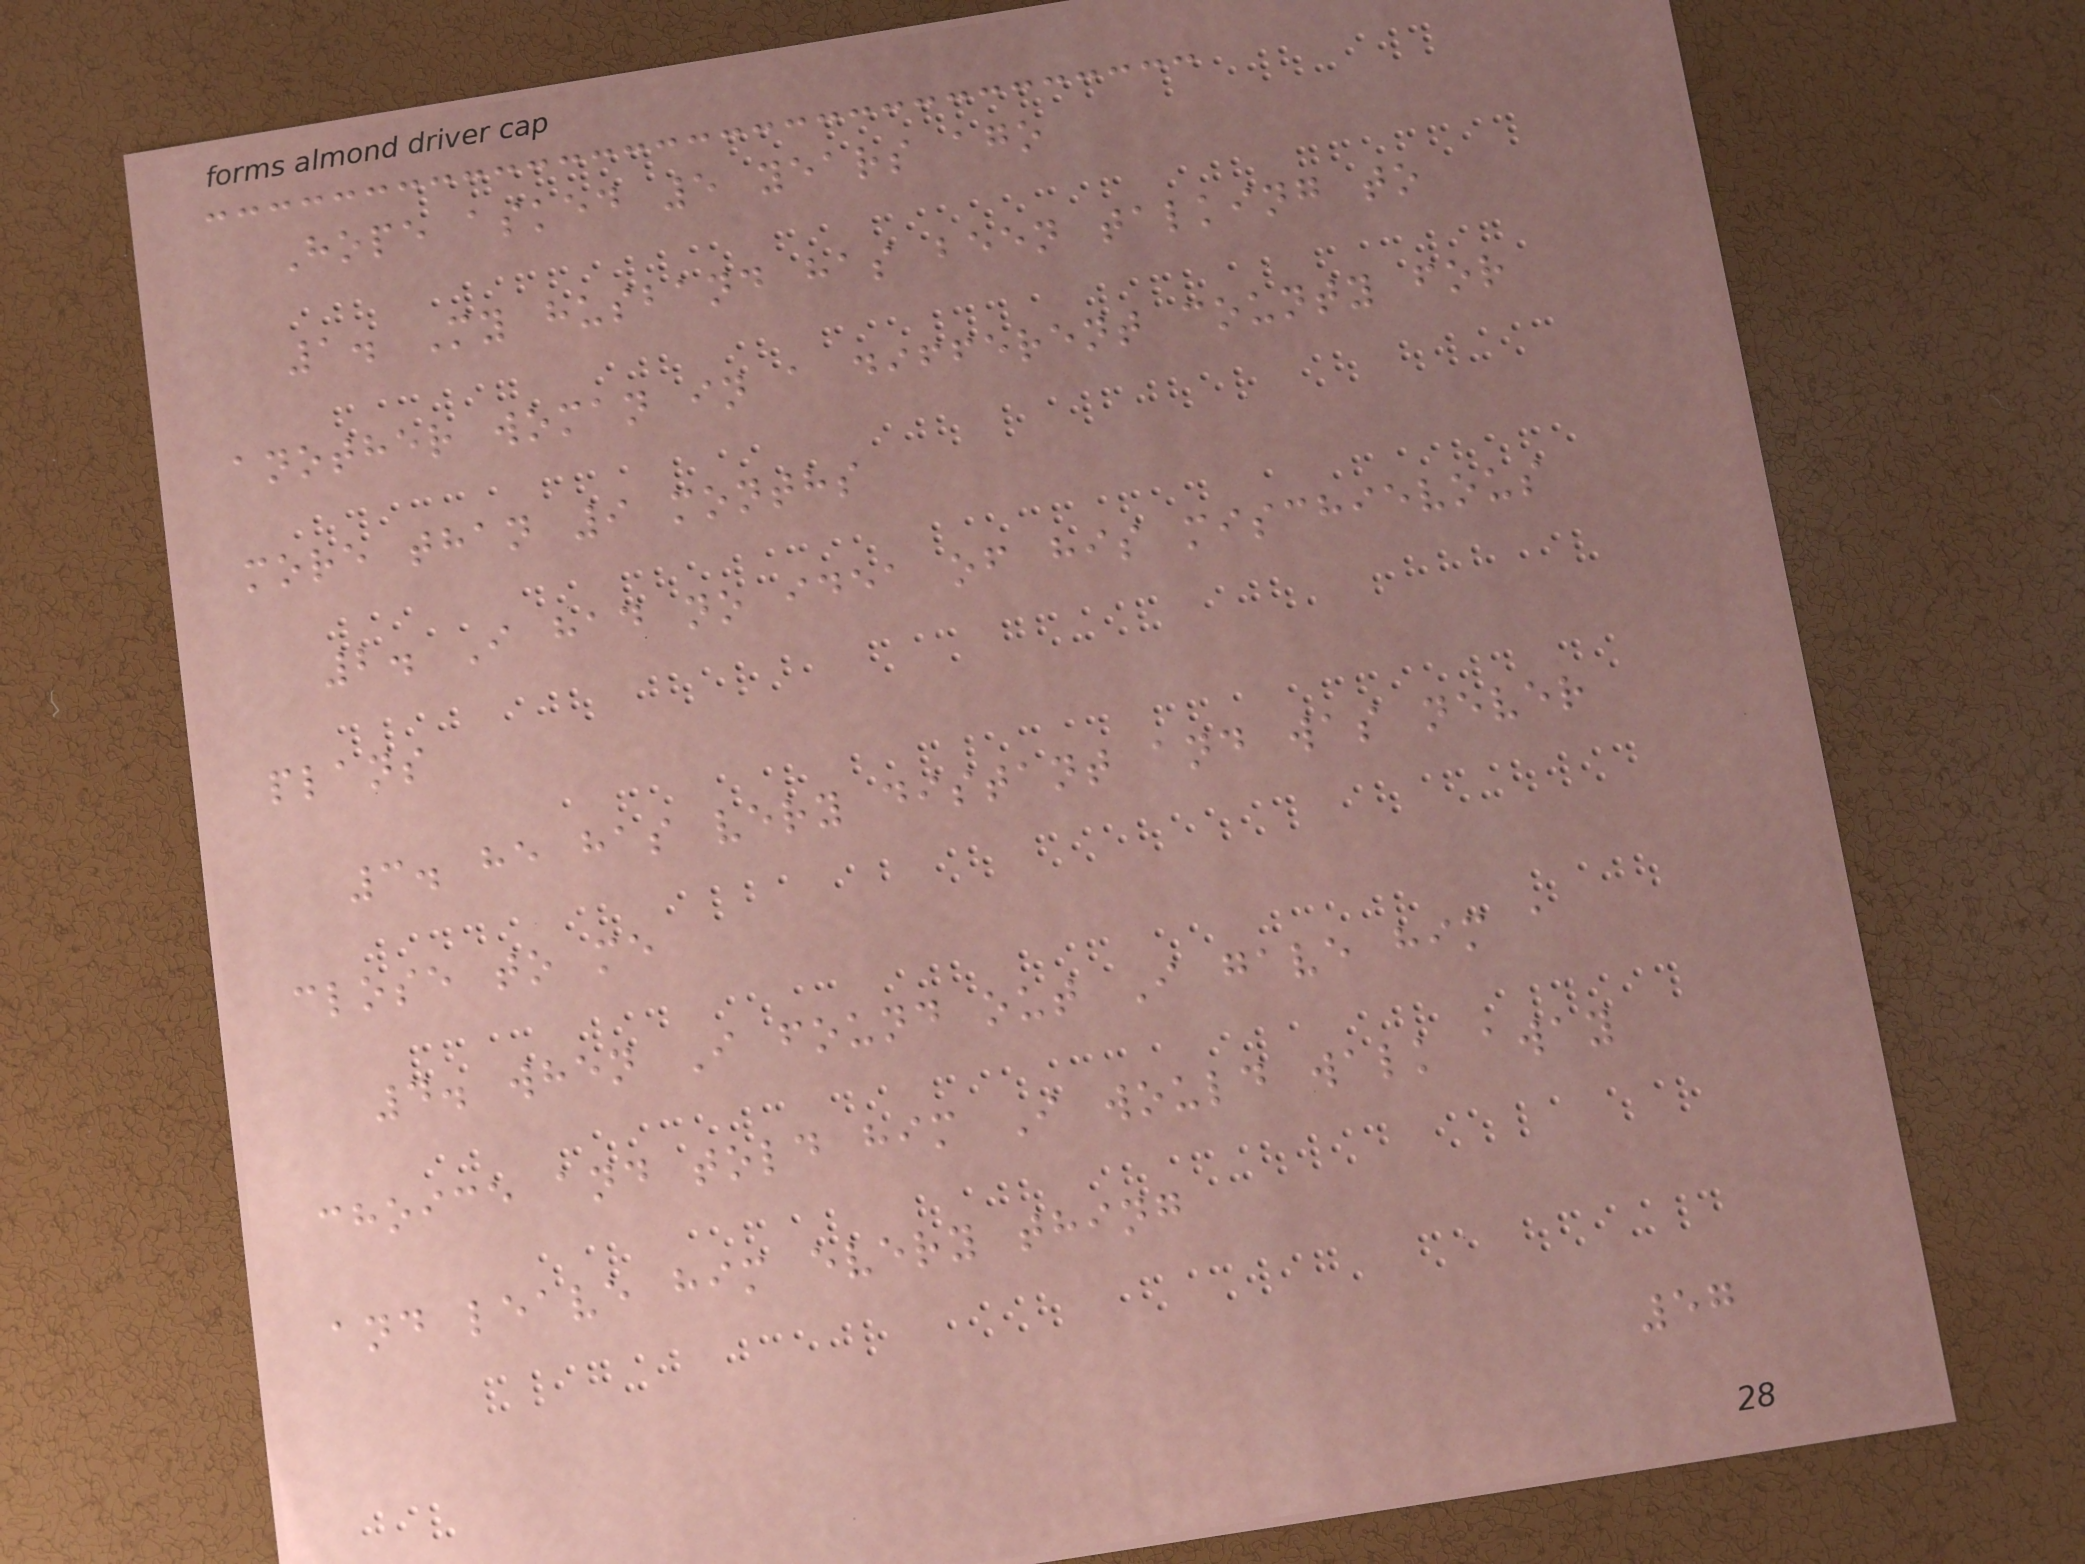Hope asked 5 years ago
1. My husband has been talking to
another woman in a different county for
more than 9 months
2. I had no idea of his mischievous
plans
3. he has very distant and was never
close to me
4. when I found out I gave him a
choice and told him I would walk away
and leave him every thing
57
